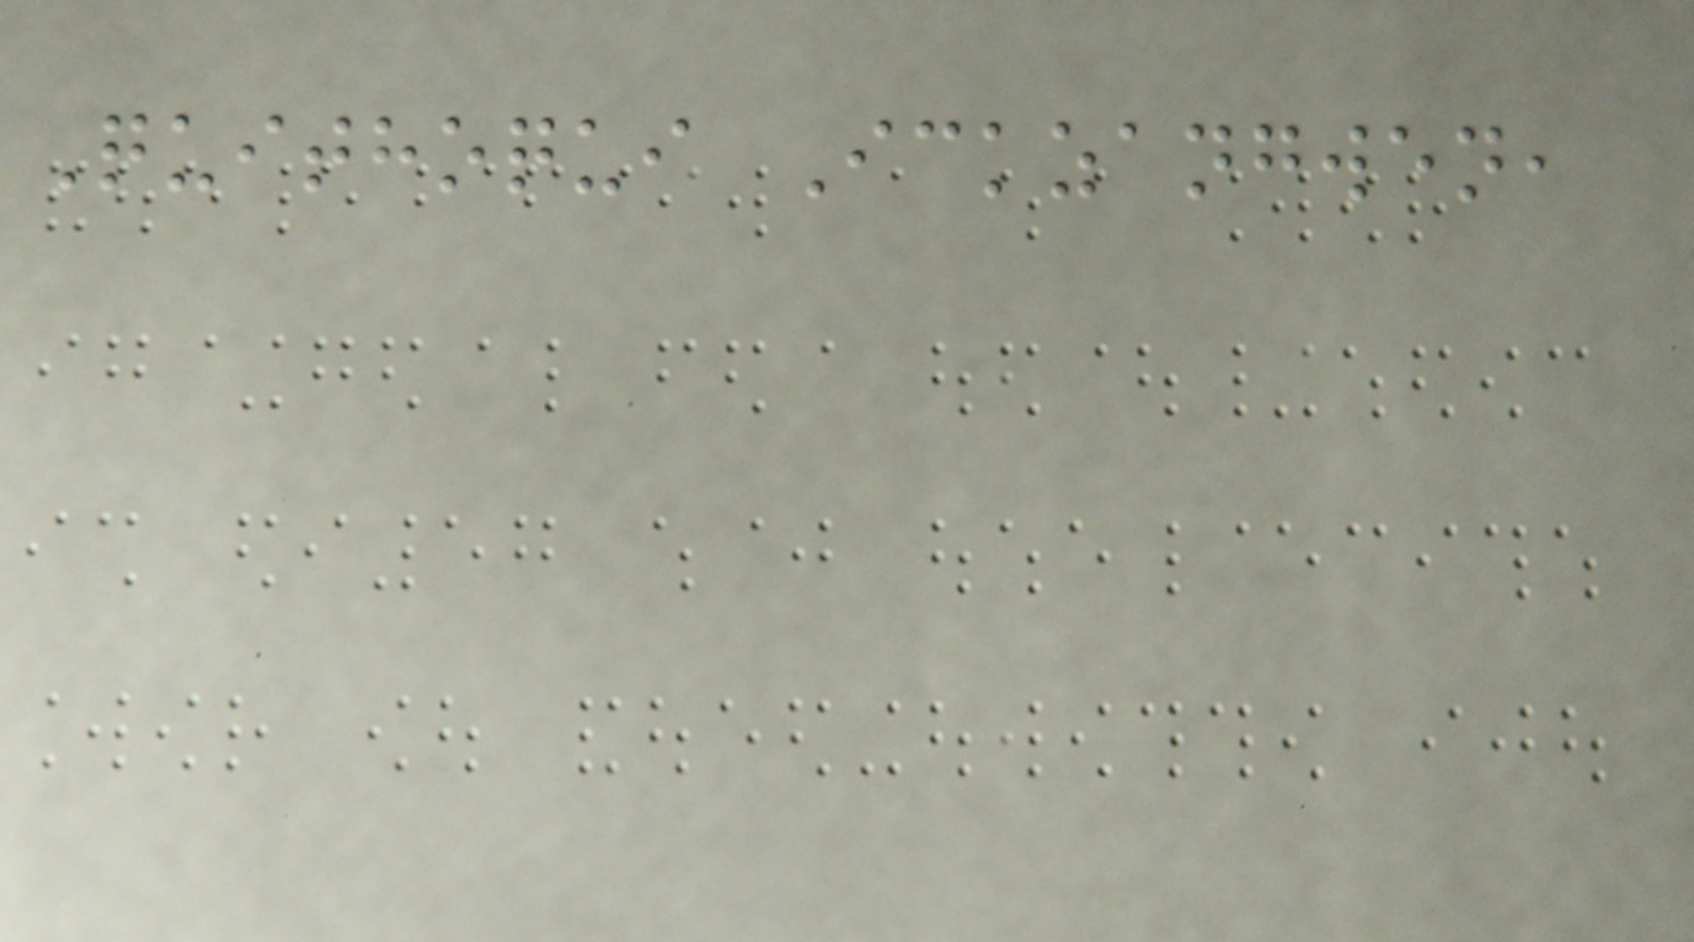Quithoqui Ickzangwen,
